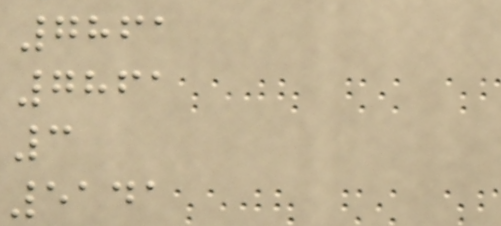7861
7861
3
5141
